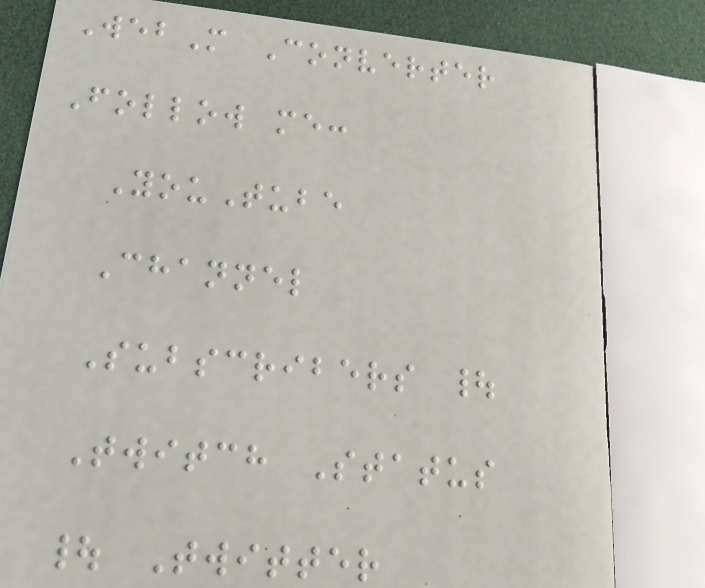WebM Converter
Follow me:
YouTube
Channel
Subscribers |
Twitch Status
| Twitter
